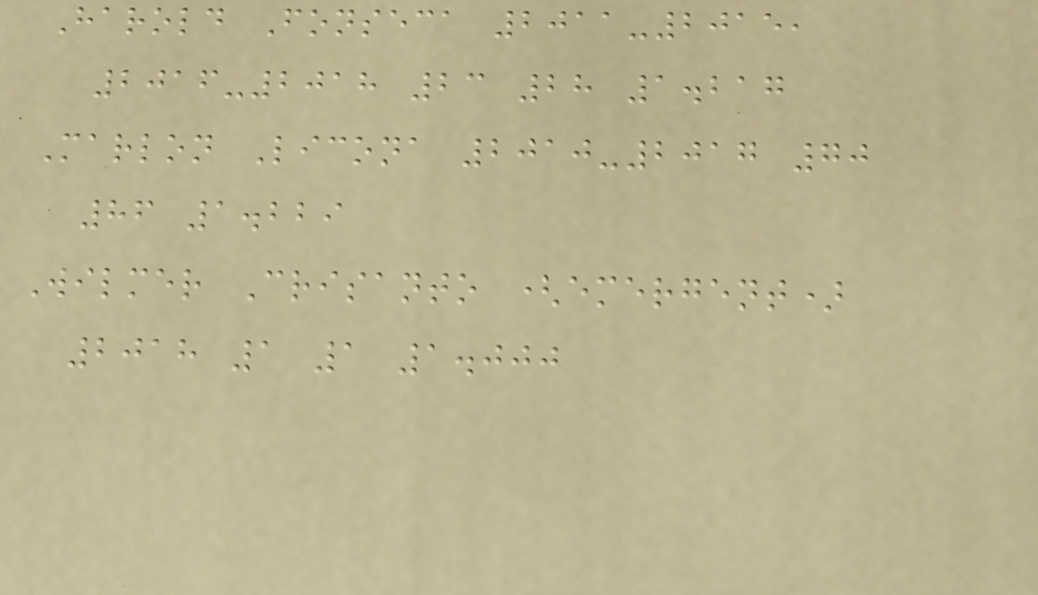Harold Fonseca 2011-2015,
2016-2018 23 28 1.217
Marlon Licona 2010-2017 70
86 1.229
Wilmer Crisanto (emergent)
2018 1 1 1.000
